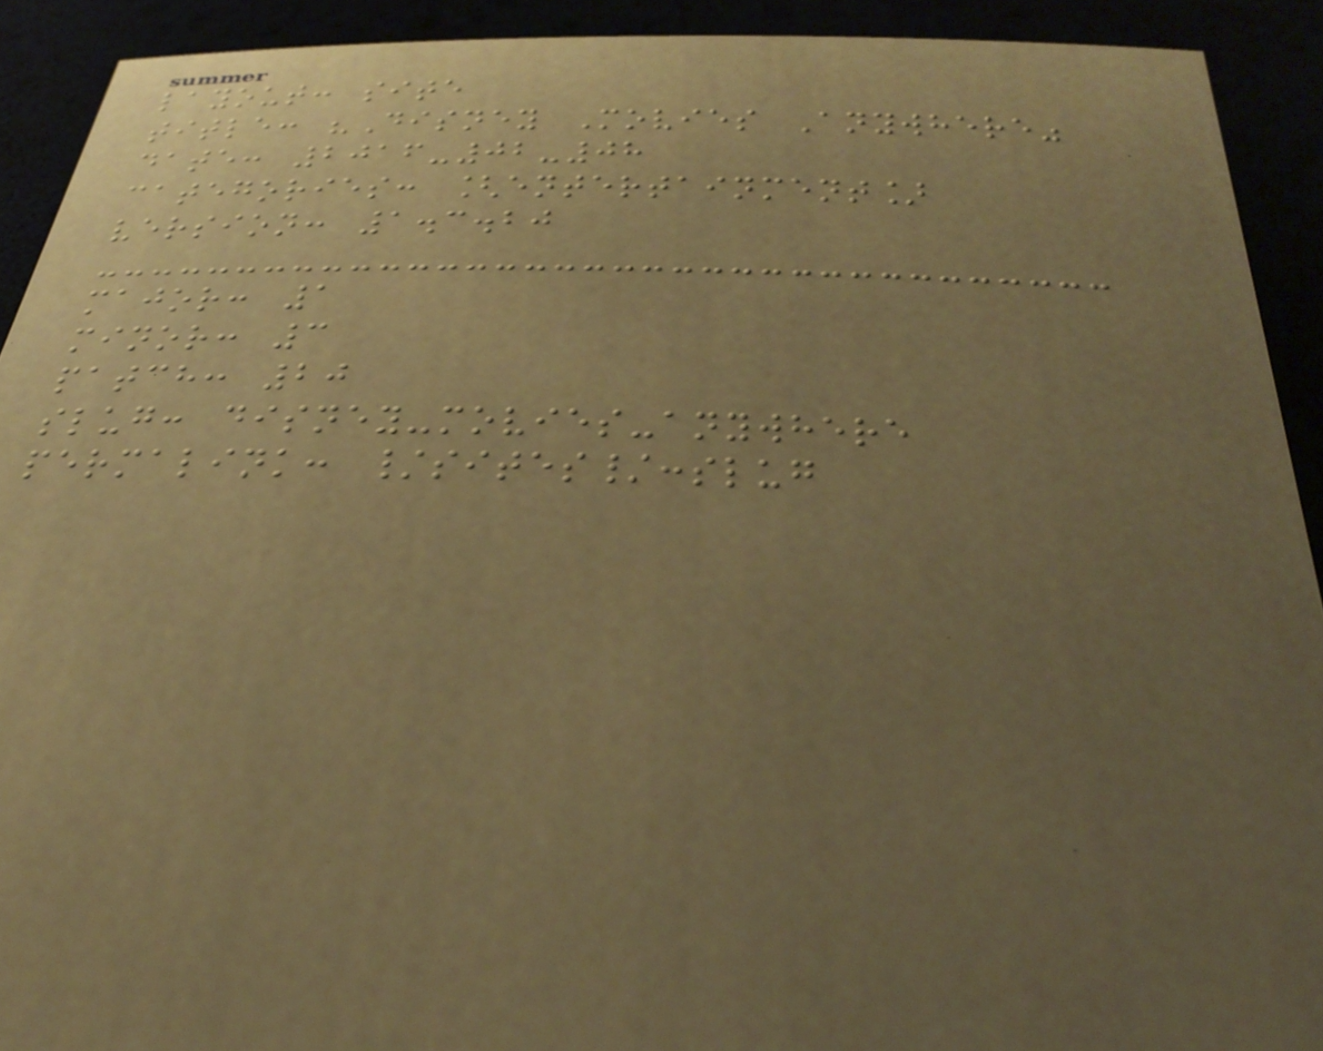layout: site
title: "Disney Movies Anywhere"
date: 2016-02-08
categories: [entertainment]
version: 1.3.20
major: 1
minor: 3
patch: 20
slug: disney-movies-anywhere
permalink: /sites/:slug
